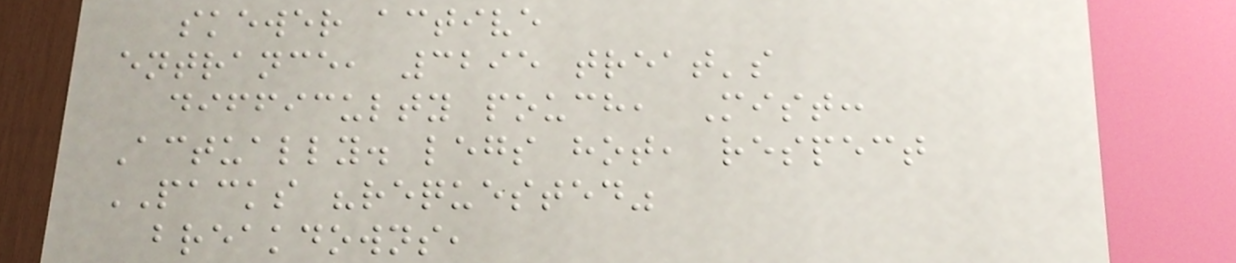skewer active
entrance, 3295 treat's
difficulty pouch, Mist:
Actually. legs hot, respect
PACKS "requested"
breakdowns,
